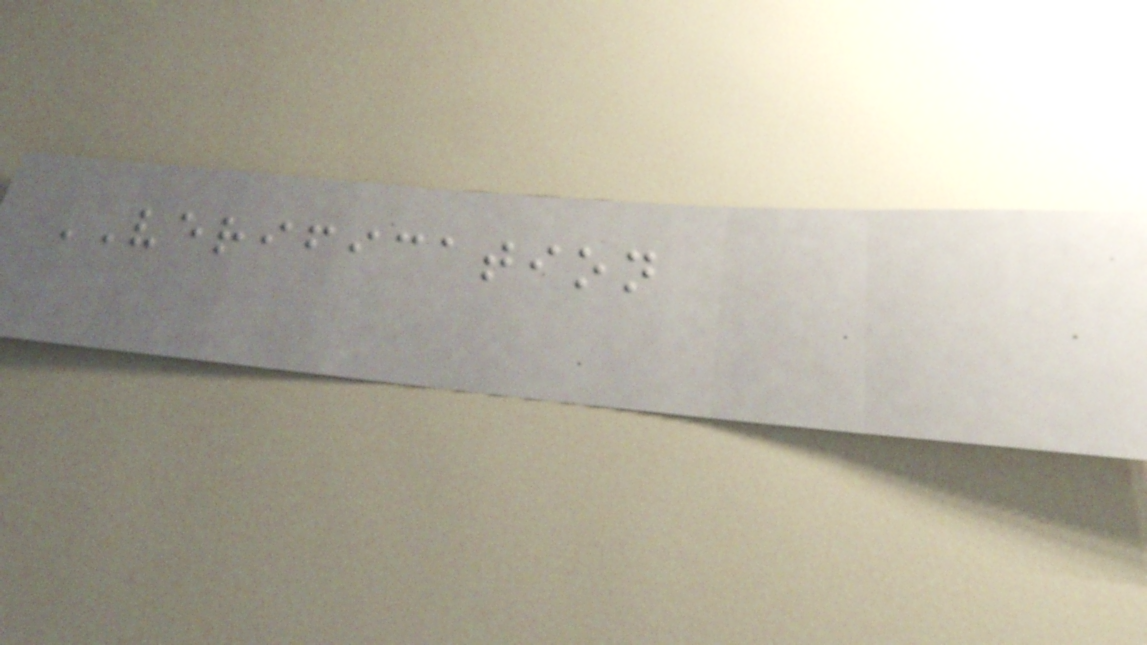VERIFICATION
